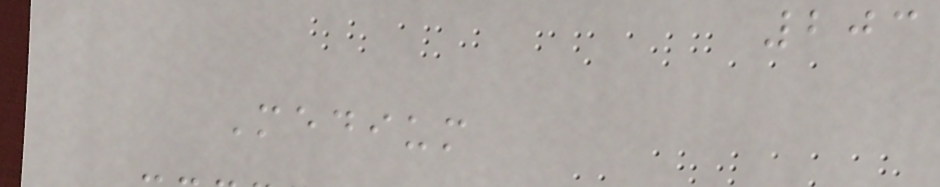203
Medium
